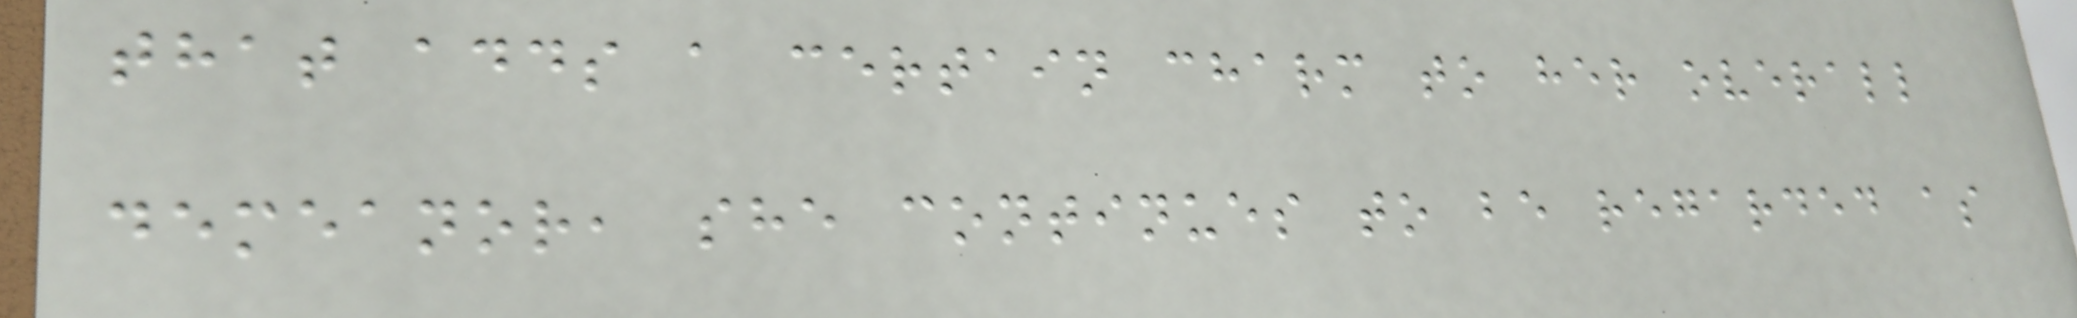that adds a certain charm to her overall
demeanor, she continues to be regarded as
